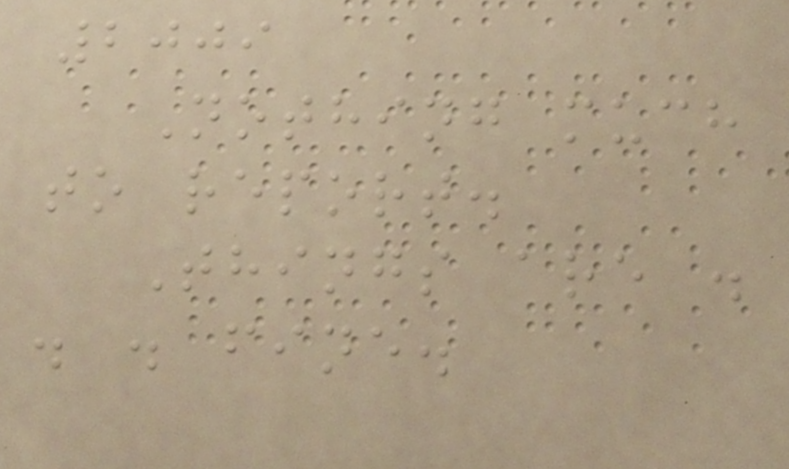2009
Nothing much
to report.
Things are .
. . fine.
